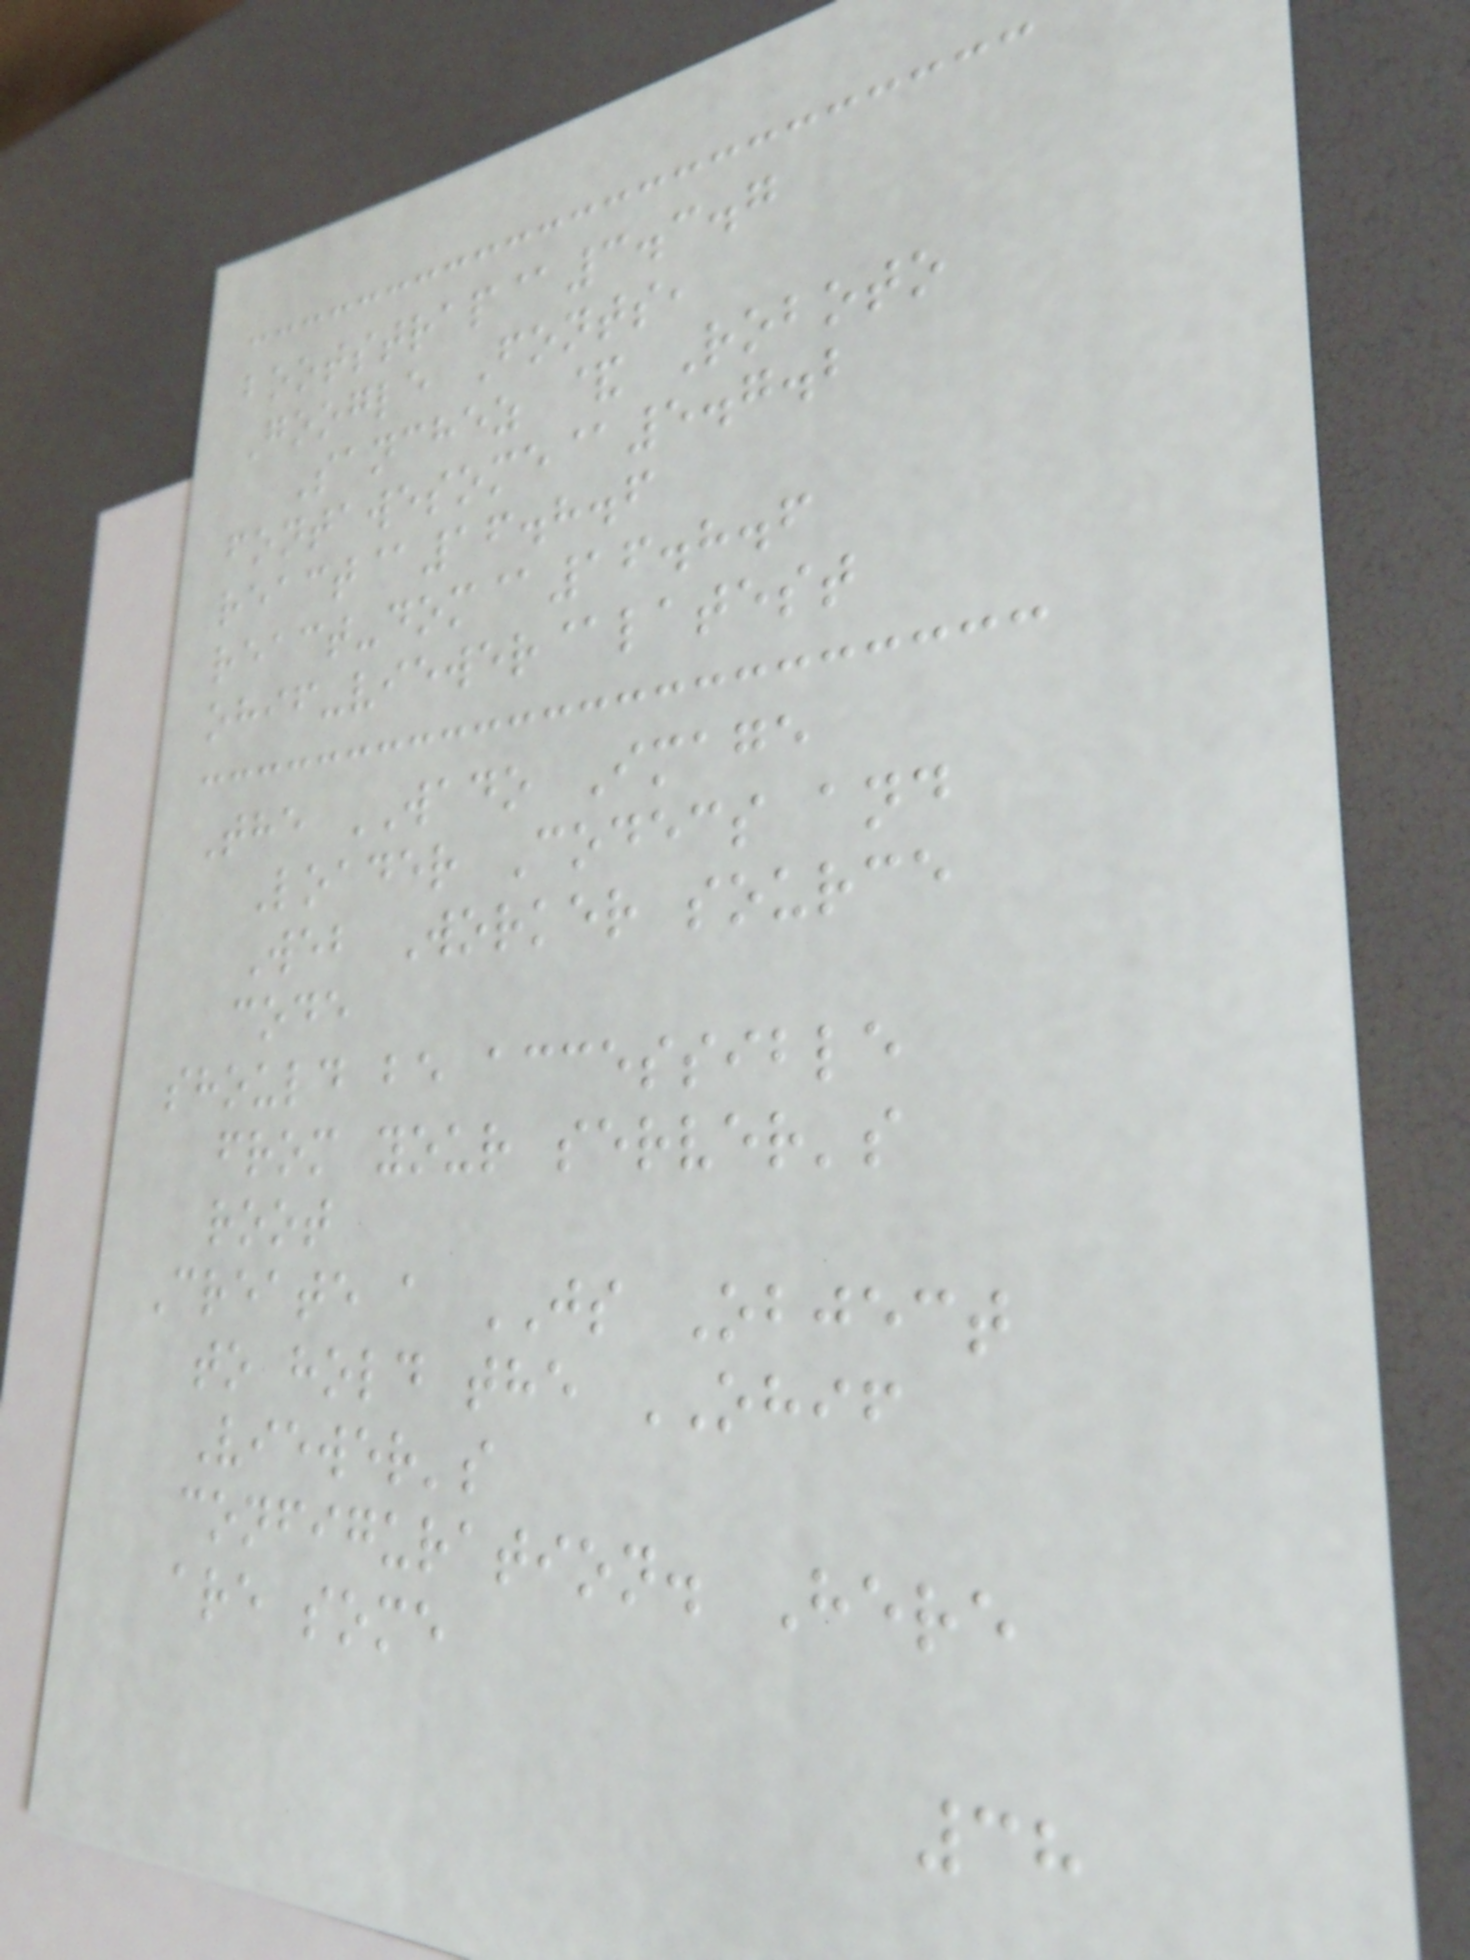bootstrap@3.3.7
Google Fonts,
Sanchez & Roboto
fontawesome@5.7.2
react@16.8.6
react-dom@16.8.6
ohif-viewer@latest
The WADO Image
Loader Codecs and
Web Worker source
code
should be accessible
from your server's
root
Create a JS Object
to hold the OHIF
Viewer's
configuration. Here
are some
38
